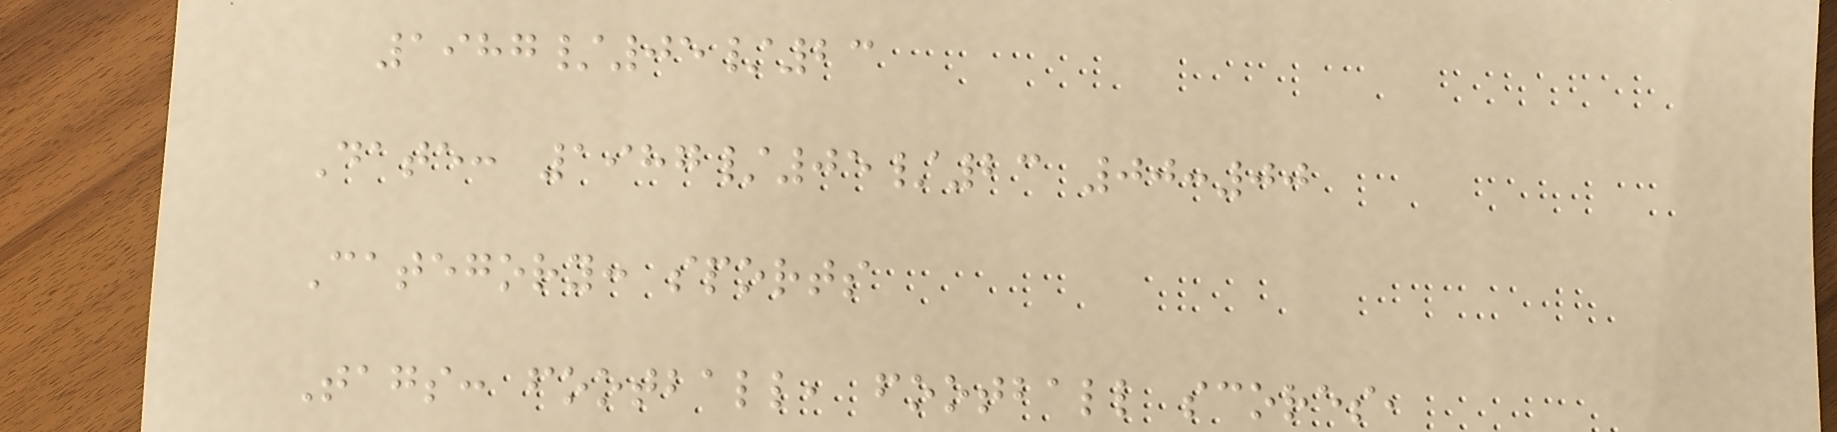1987/05/23
Date: 1987/05/23 00:00
Category: sports
Tags: football, football scores,
